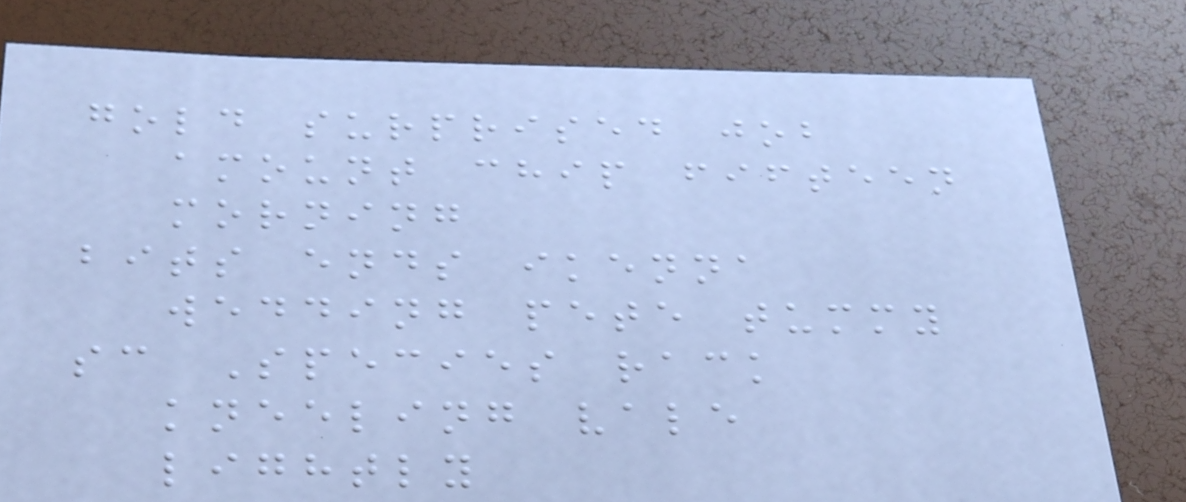gold surprised job
amount chip fifteen
morning
bits ends ikenna
wedding pete tummy
sc Species rack
kneeling vale
lightly
